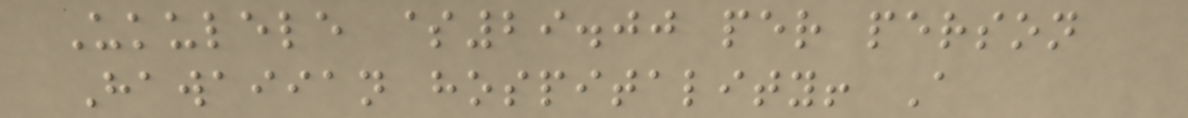Ukulele $29.00 per person
Hawaiian hospitality! A
